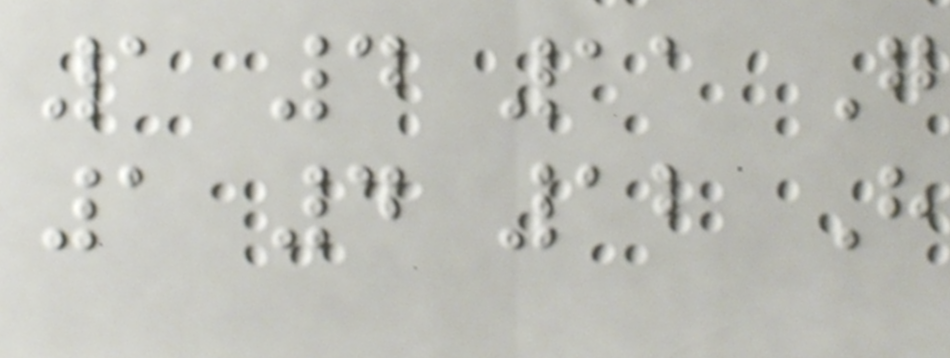1 4 11 G
1 4 12 H
